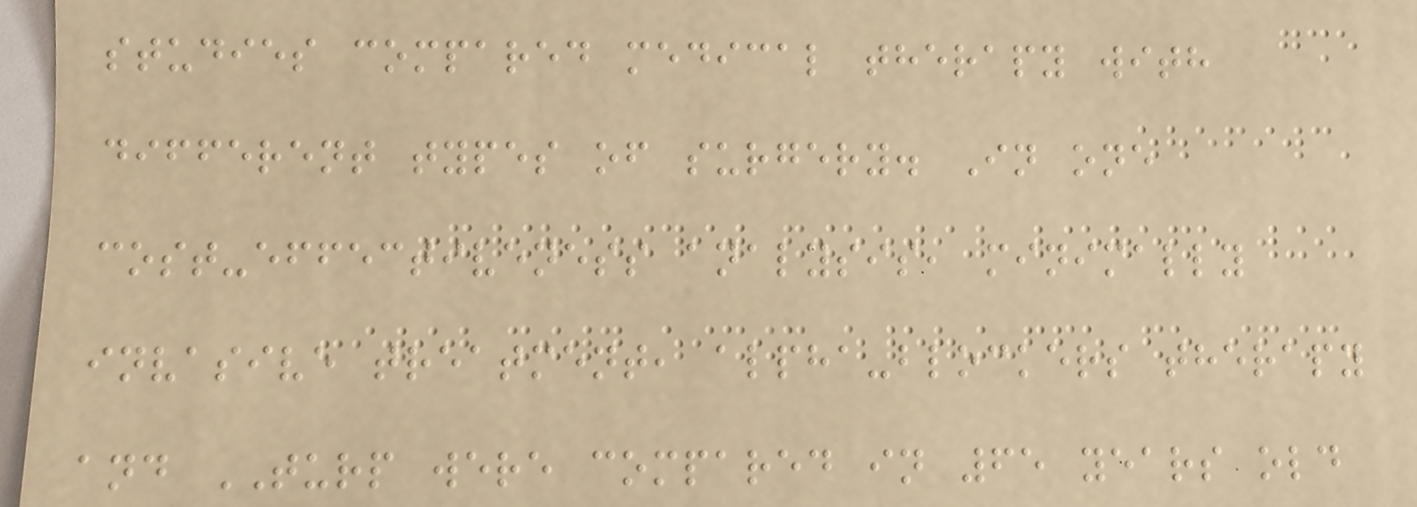studies compared medical therapy with
different types of surgery. In one
cost-effectiveness analysis, minimally
invasive treatment, alpha-blockers therapy
and TURP were compared in 65 years old
